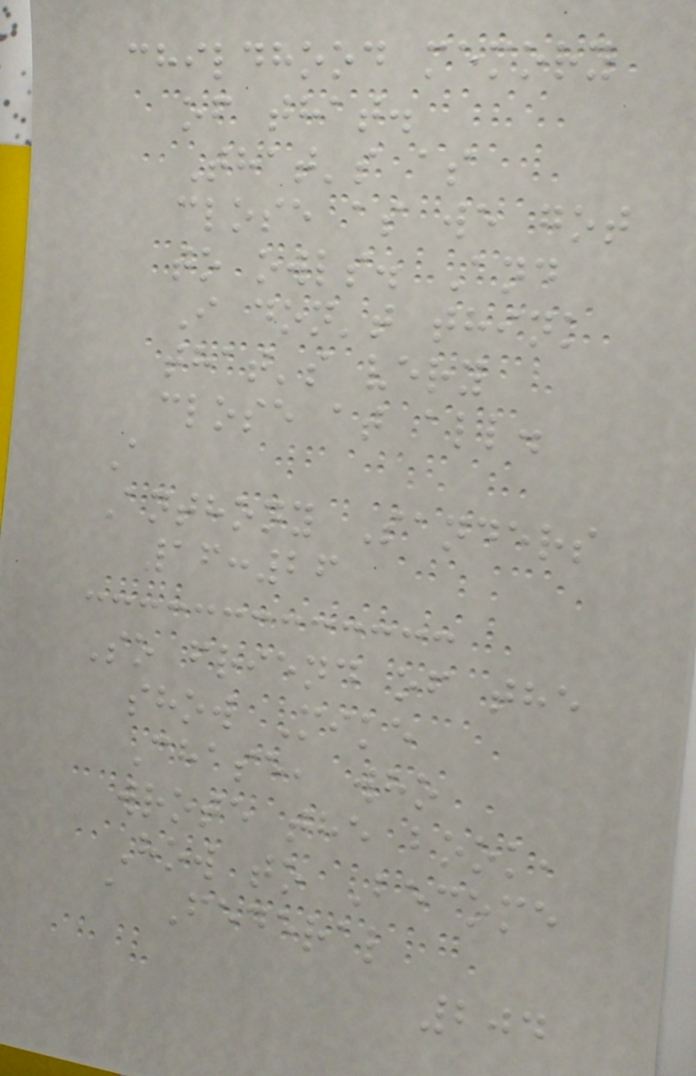childhood memory
of that.
That's as
close as we got
to owls. And
I don't think
that's very
close at all.
A
Anthony Sanders
16:26
So friend of the
show Mike
Chase, who
wrote the book,
How to Become
a Federal
204
